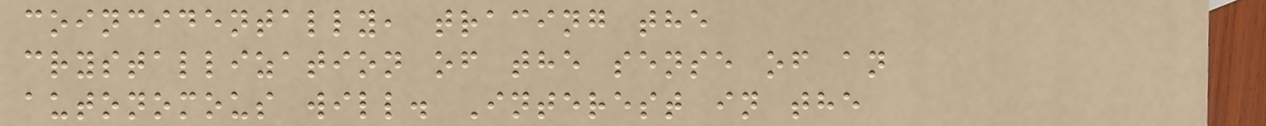coincidentally, tracing the
crystallization of the sense of an
autonomous will. Interest in the
